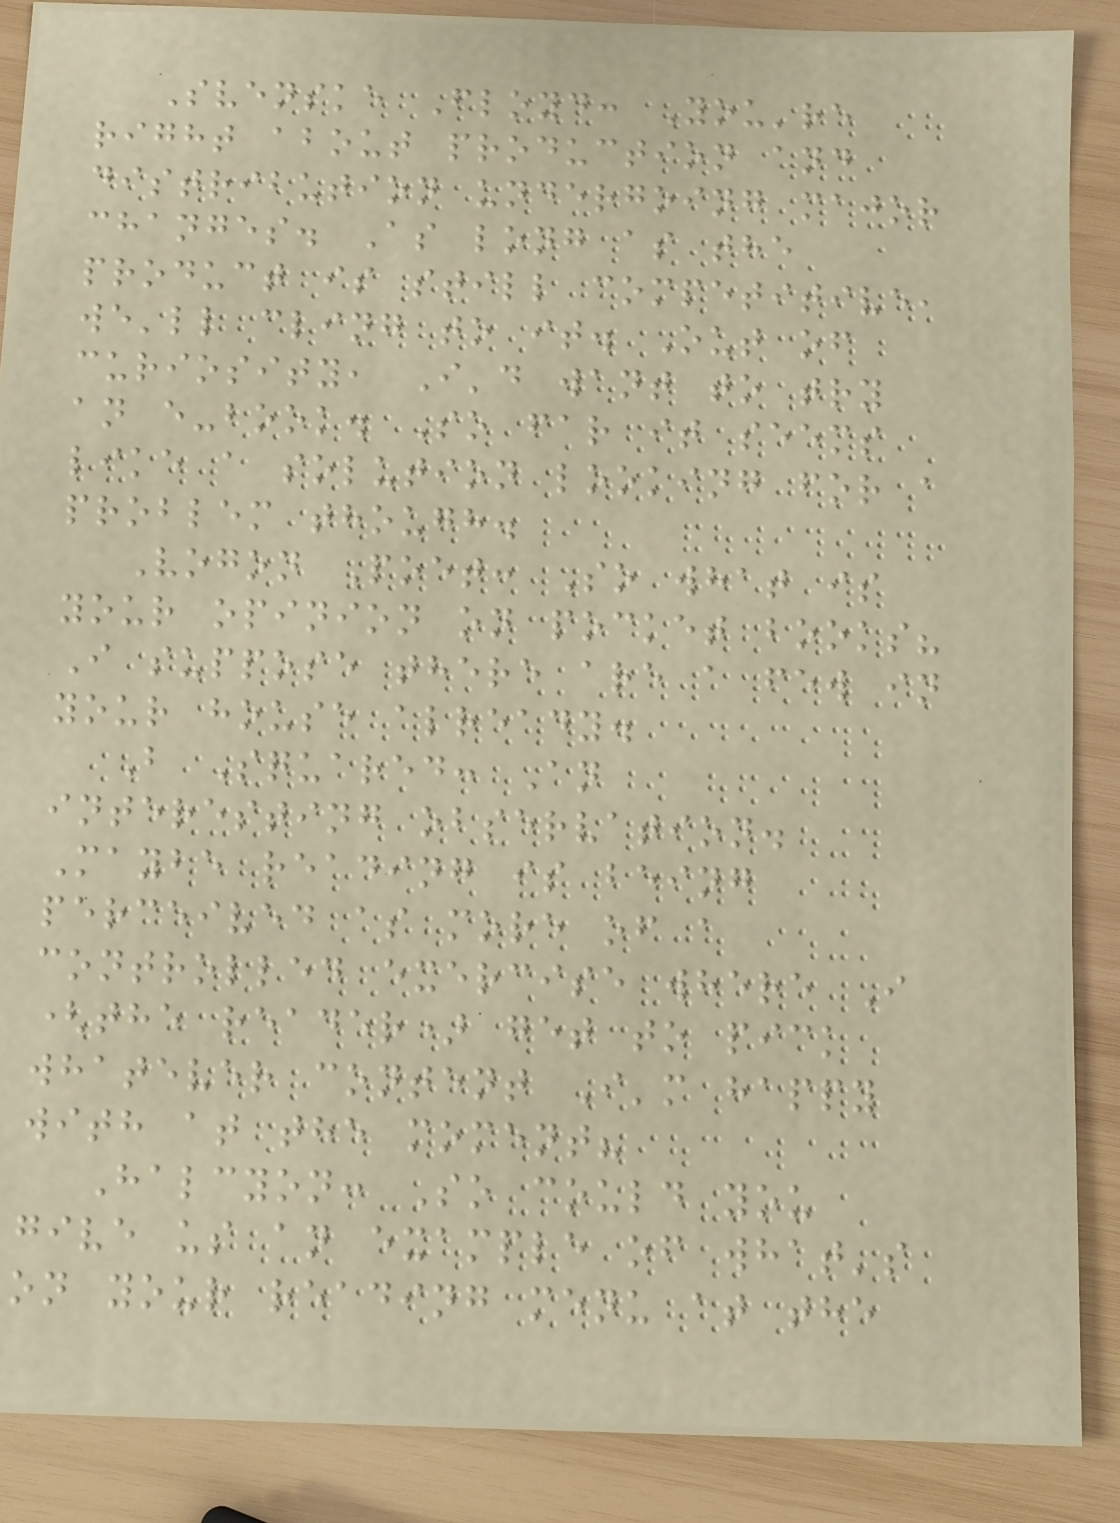Svenske Floyd: You're
right about production and
distribution undergoing major
changes. As long as the
product is still competitive,
we'll cling to it. Out of
curiosity, I'd want to try
an e-book. So far it seems
like a solution looking for a
problem though.
Vogon Poet: So what is
your opinion on pocket books?
I suppose there are a few in
your house already.
B Squared: An
interesting observation.
Maybe reading is being
perceived as more of a
controlled exercise where I
(the reader) get to pick
whatever content I'm happy
with at the moment?
Halcyon: So could you
give us an example of what's
on your reading menu at the
